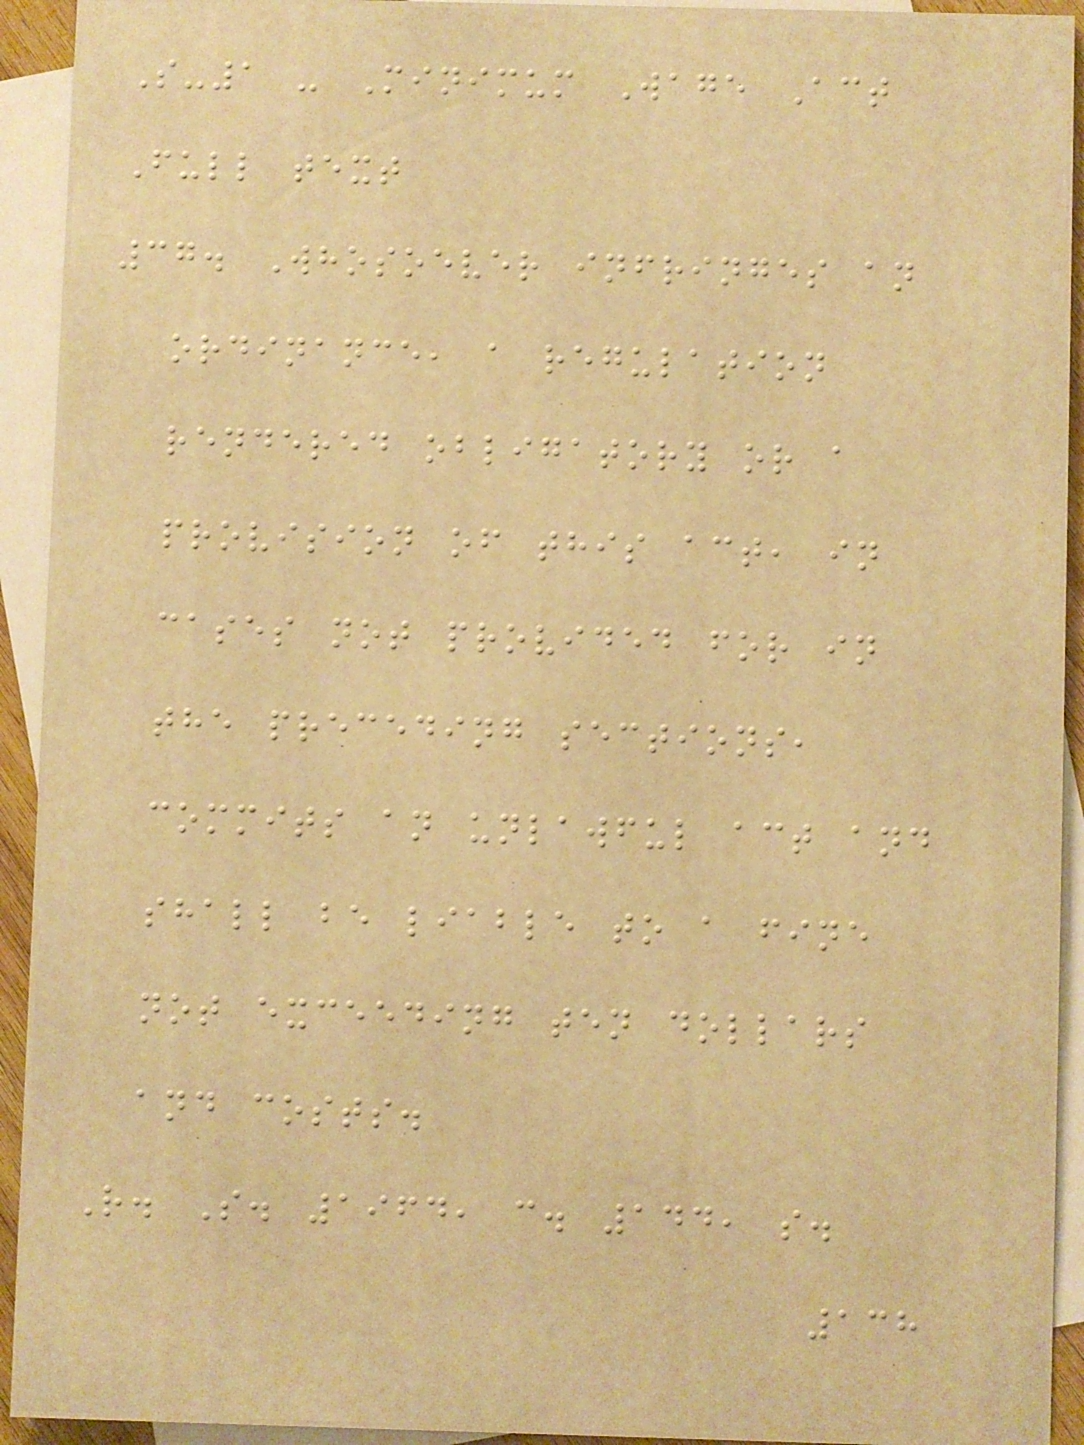S-1 - Minimum Wage Act
Full text
37. Whosoever infringes an
ordinance, a regulation
rendered obligatory or a
provision of this act, in
cases not provided for in
the preceding sections,
commits an unlawful act and
shall be liable to a fine
not exceeding ten dollars
and costs.
R. S. 1964, c. 144, s.
138
